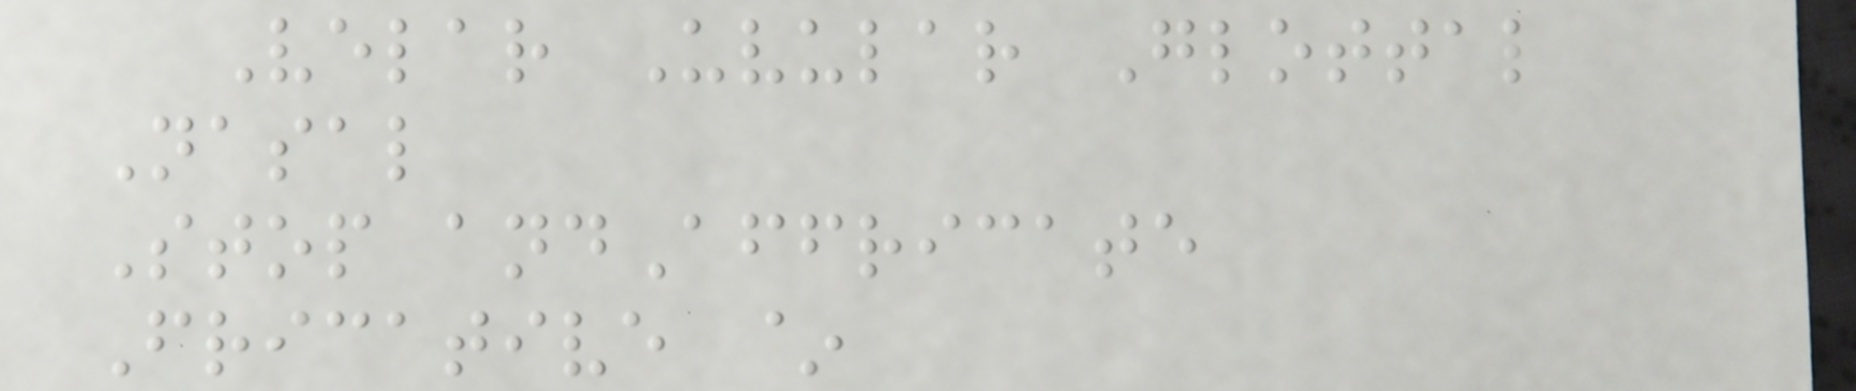Velar Uvular Glottal
Nasal
Stop andAffricate
Fricative ~
